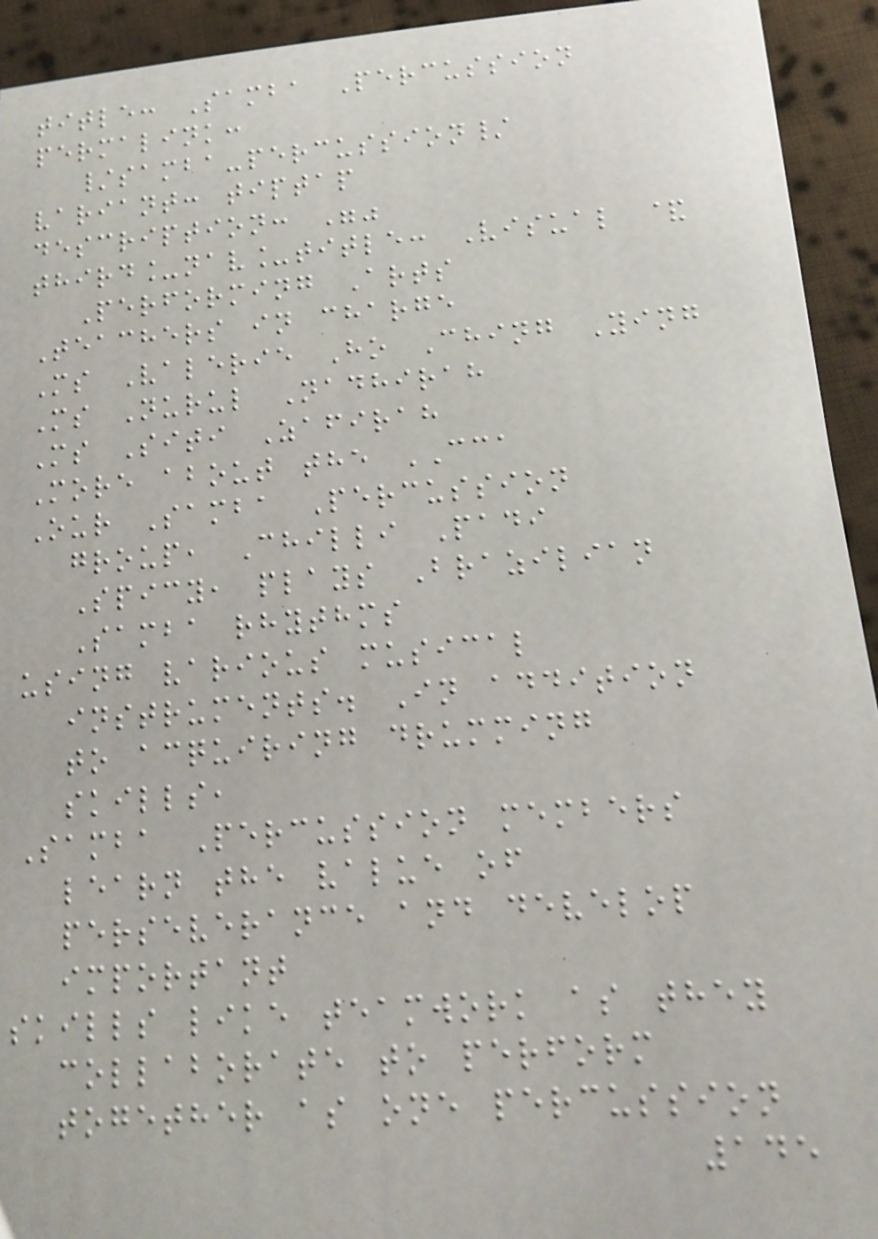title: Samba Percussion
permalink:
/samba-percussion/
variant: tiptap
description: ""
third_nav_title: Visual &
Performing Arts
Teachers in charge
Ms Valerie Ho Ching Ying
Ms Nurul Nadhirah
Ms Siti Zafirah
More about the CCA
Our Samba Percussion
group, Chilli Padi
Spicy, plays Brazilian
Samba rhythms
using various musical
instruments. In addition
to acquiring drumming
skills,
Samba Percussion members
learn the value of
perseverance and develop
important
skills like teamwork as they
collaborate to perform
together as one percussion
145
